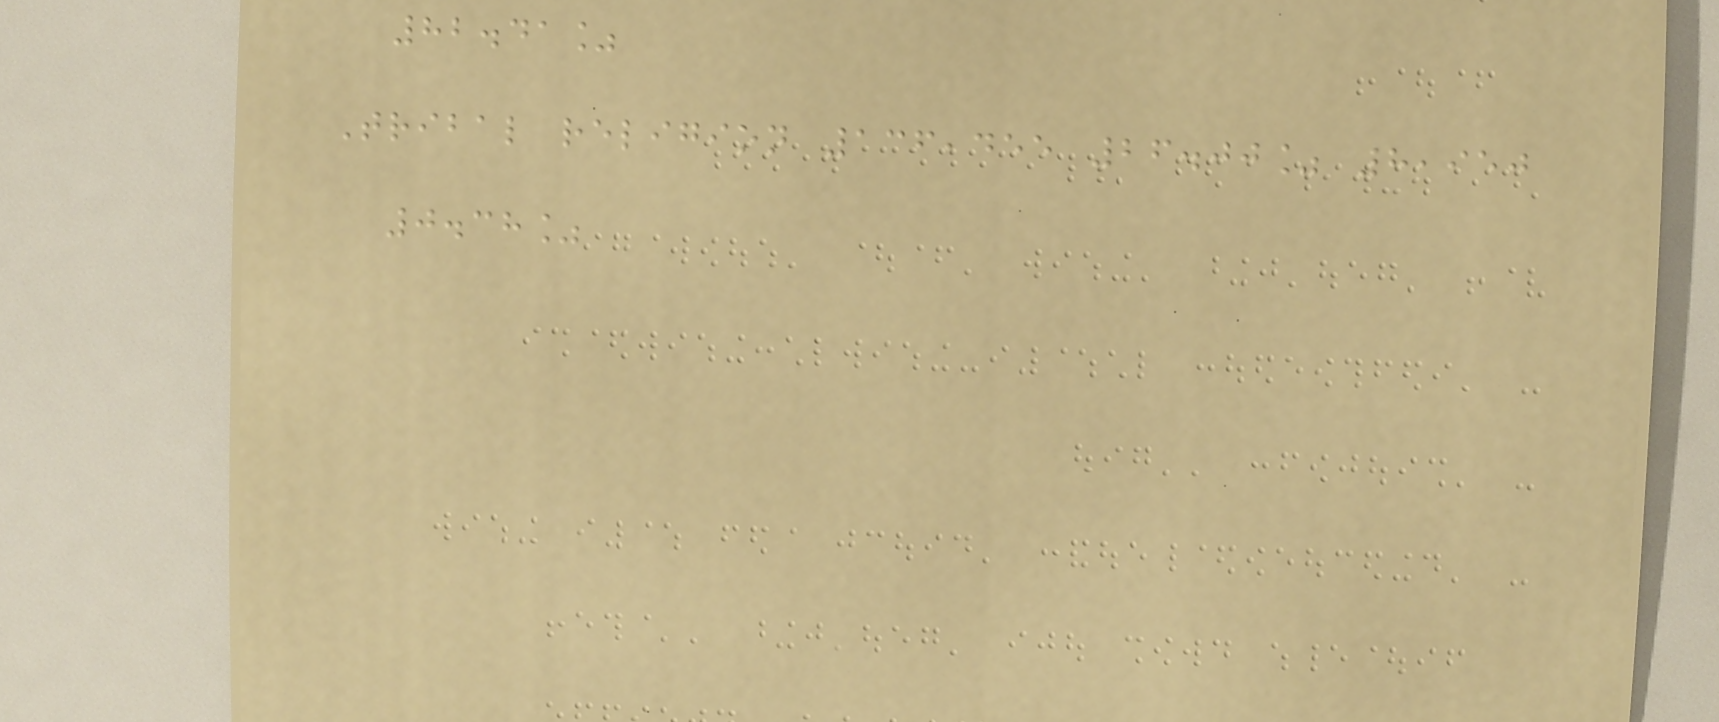82.41%
Tribal religion 136,455 26.00% 8,950
0.38%
